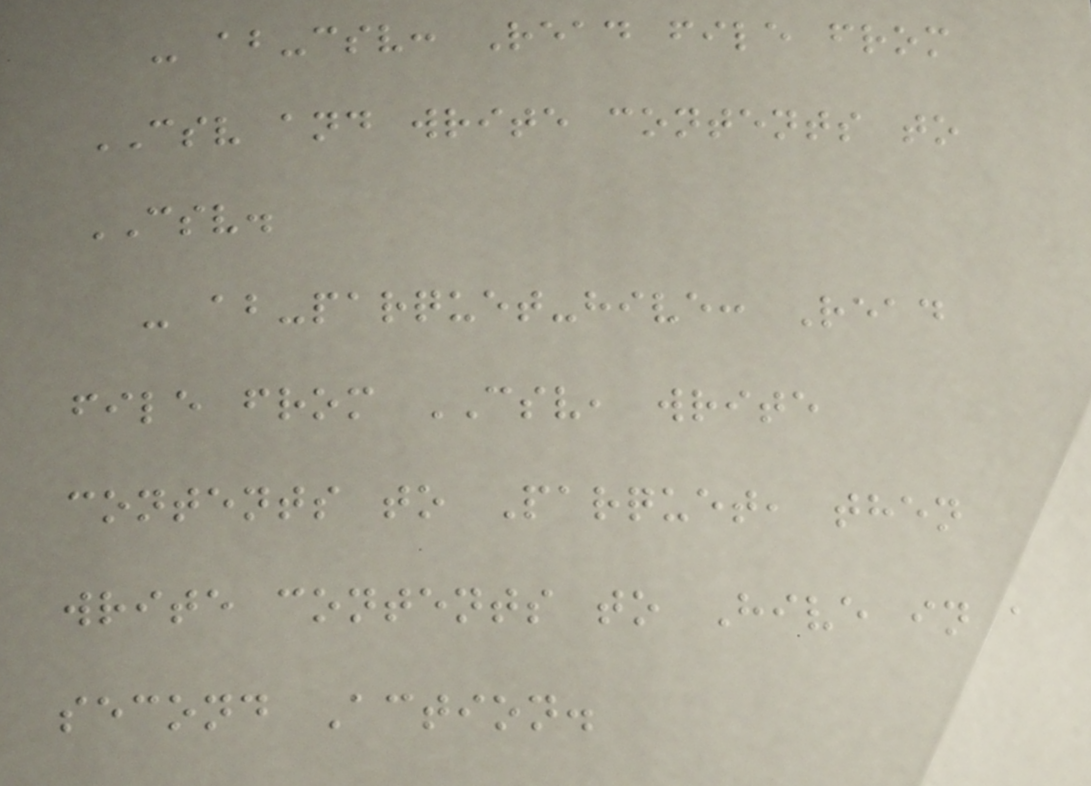- ab-csv: Read file from
CSV and write contents to
CSV.
- ab-parquet-hive: Read
file from CSV, write
contents to Parquet, then
write contents to Hive in a
second Action.
